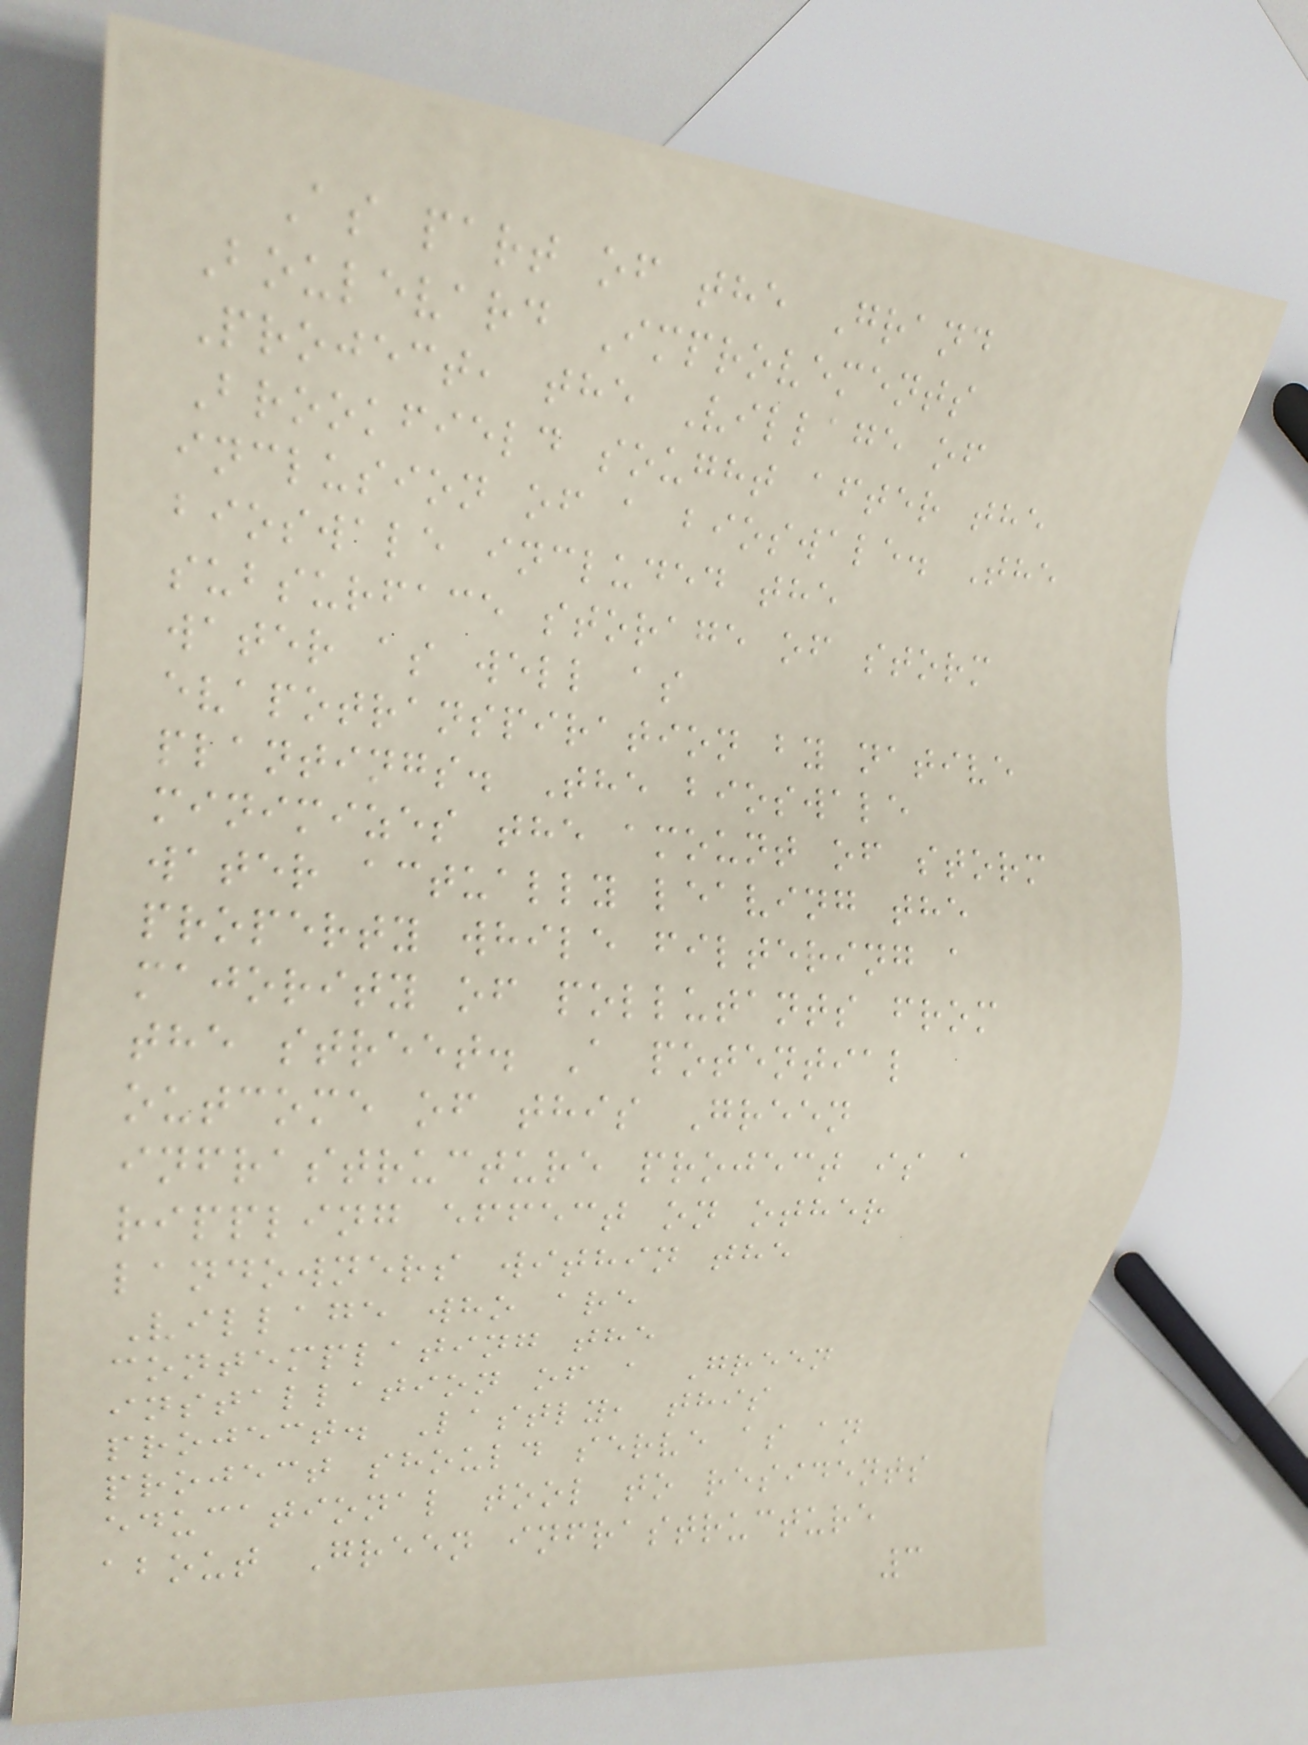As part of the Grand
Boulevard Improvements
Project, the Village of
Brookfield sought after the
inclusion of a bioswale. The
bioswale included the
subsurface storage of storm
water as well as
evapotranspiration by native
plantings. The bioswale
minimizes the amount of storm
water actually leaving the
property while filtering a
majority of pollutants from
the street. A potential
outcome of this Green
infrastructure project is a
rippling effect on other
landowners within the
Village who are
contemplating the
installation of a Green
project. Lastly, this
project should serve as an
educational tool to residents
about Green infrastructure
3
